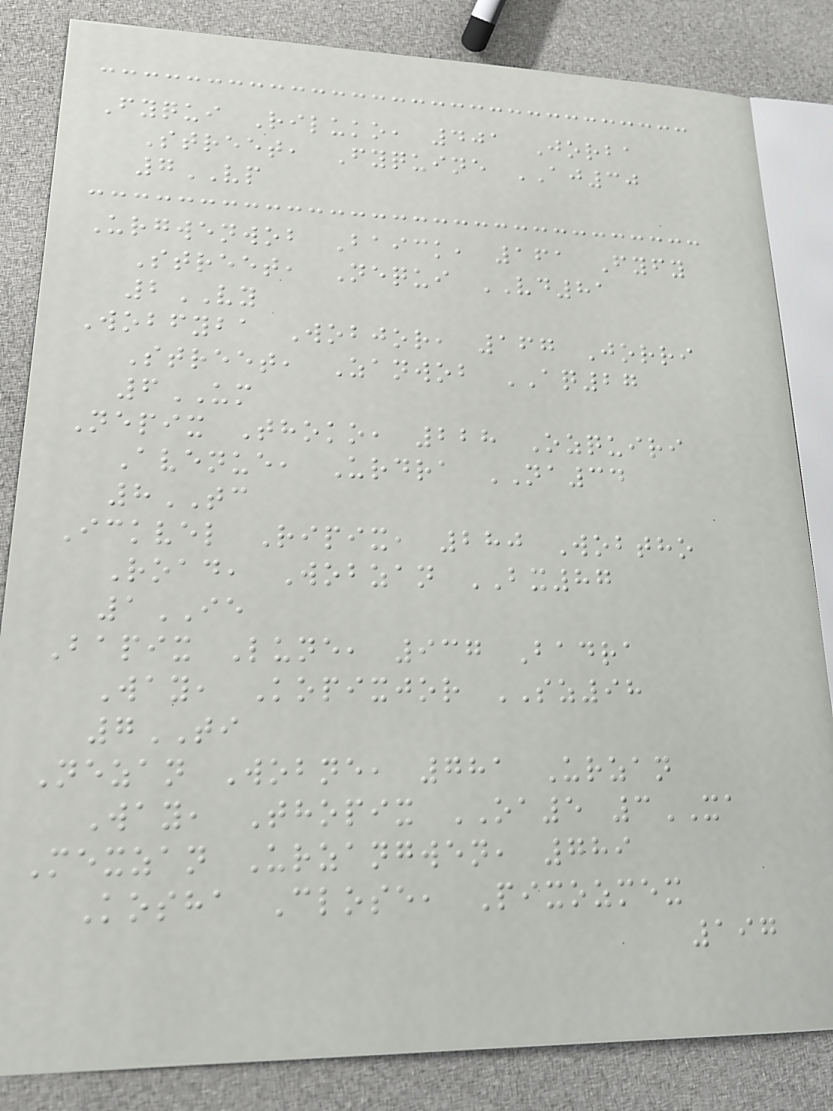Fyqui Riluko, 401 Jorba
Street, Fyquine AJ30
7VP
Urgwenwob Baick, 161 Fyfy
Street, Nequi VD81
2VY
Wobfyba Wobjor, 167 Jorri
Street, Zanwob AQ27
6UM
Nepix Thoko, 228 Ozquiri
Avenue, Urdra NA34
8TC
Ickvel Ripix, 280 Wobtho
Road, Wobzan BX87
1IE
Bapix Lune, 937 Badra
Way, Kopixjor SZ98
7TI
Nezan Wobne, 781 Urzan
Way, Thopix OA5 3XA
Mexzan Urzangwen, 789
Kosha Close, Pixozmex
197
